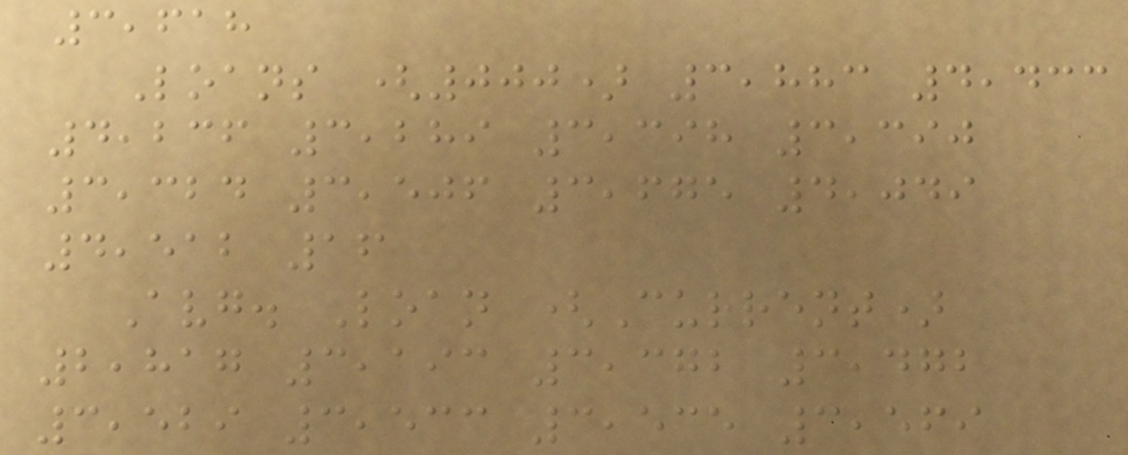3,618
Loans (000) 3,883 4,433
4,236 3,289 3,398 3,390
3,324 3,506 3,675 4,049
4,512 16
Avg. Loan (Current)
2,817 3,193 3,372 3,472
3,529 3,533 3,535 3,569
